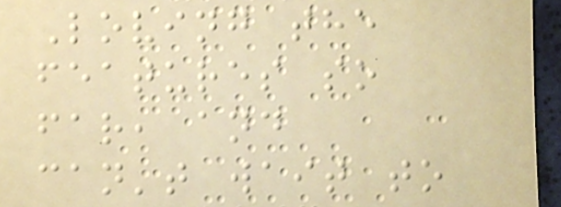Loving the
features so
far, and
can't wait to
